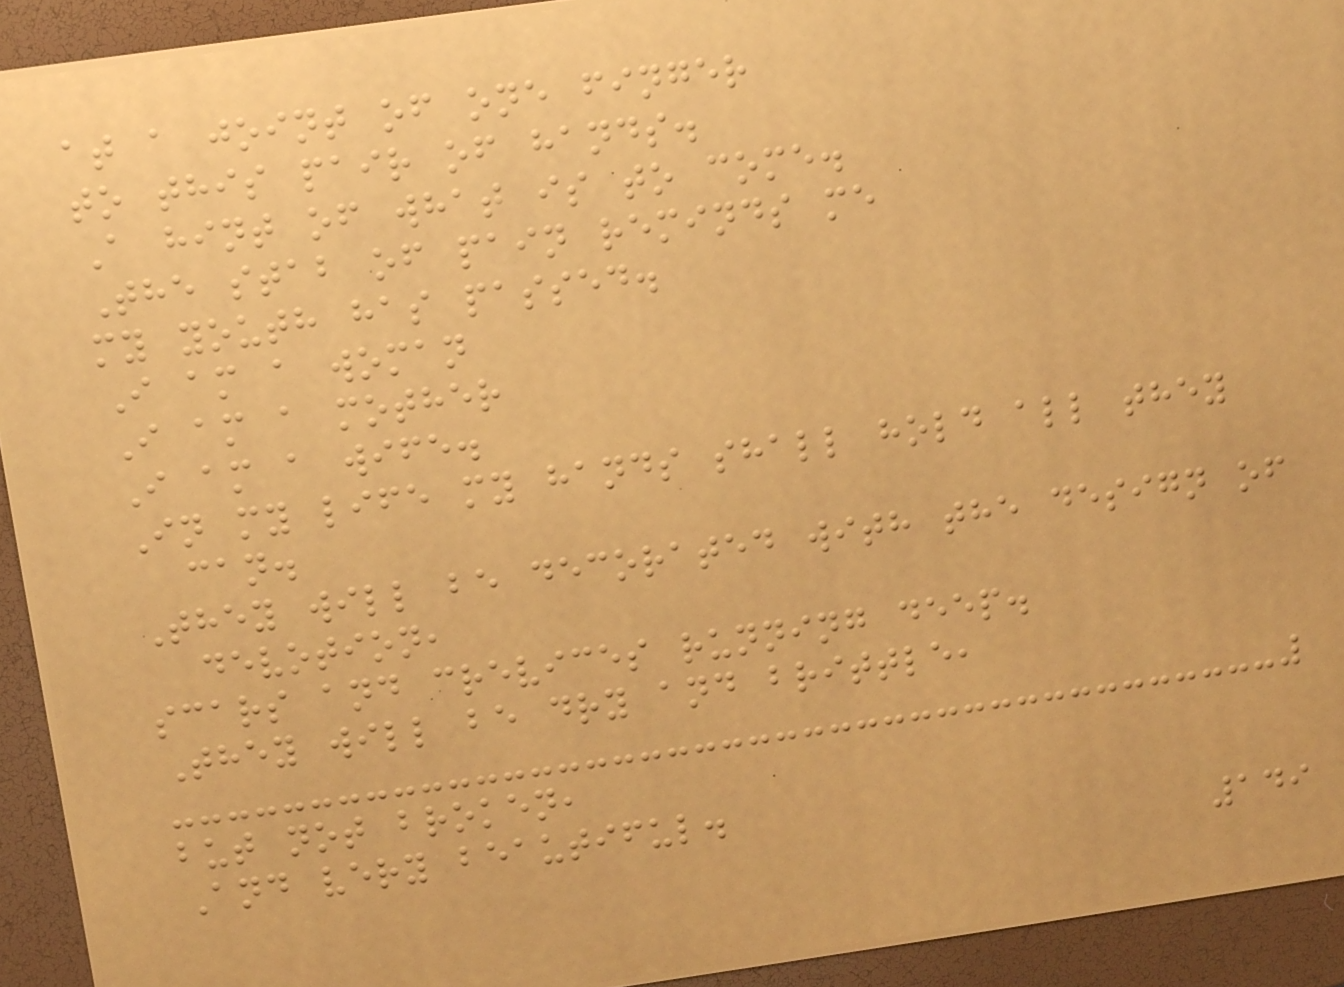at a joint of one finger
to this pair of hands.
A hint of what is to come.
The stab of pain reminds me
my youth has passed.
I am a woman
I am a mother
I am a wife.
In my life my hands shall hold all they
can.
They will be decorated with the design of
devotion,
scars and crevices running deep.
They will be dry and brittle,
but not broken,
And very beautiful.
149
